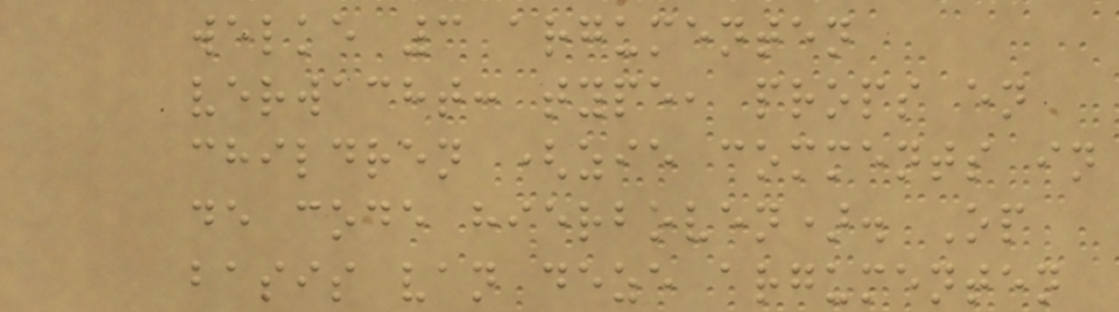welke 3 argumenten
verwacht: type, props en
children (zie comments in
de code hierboven). Op
basis van deze argumenten
